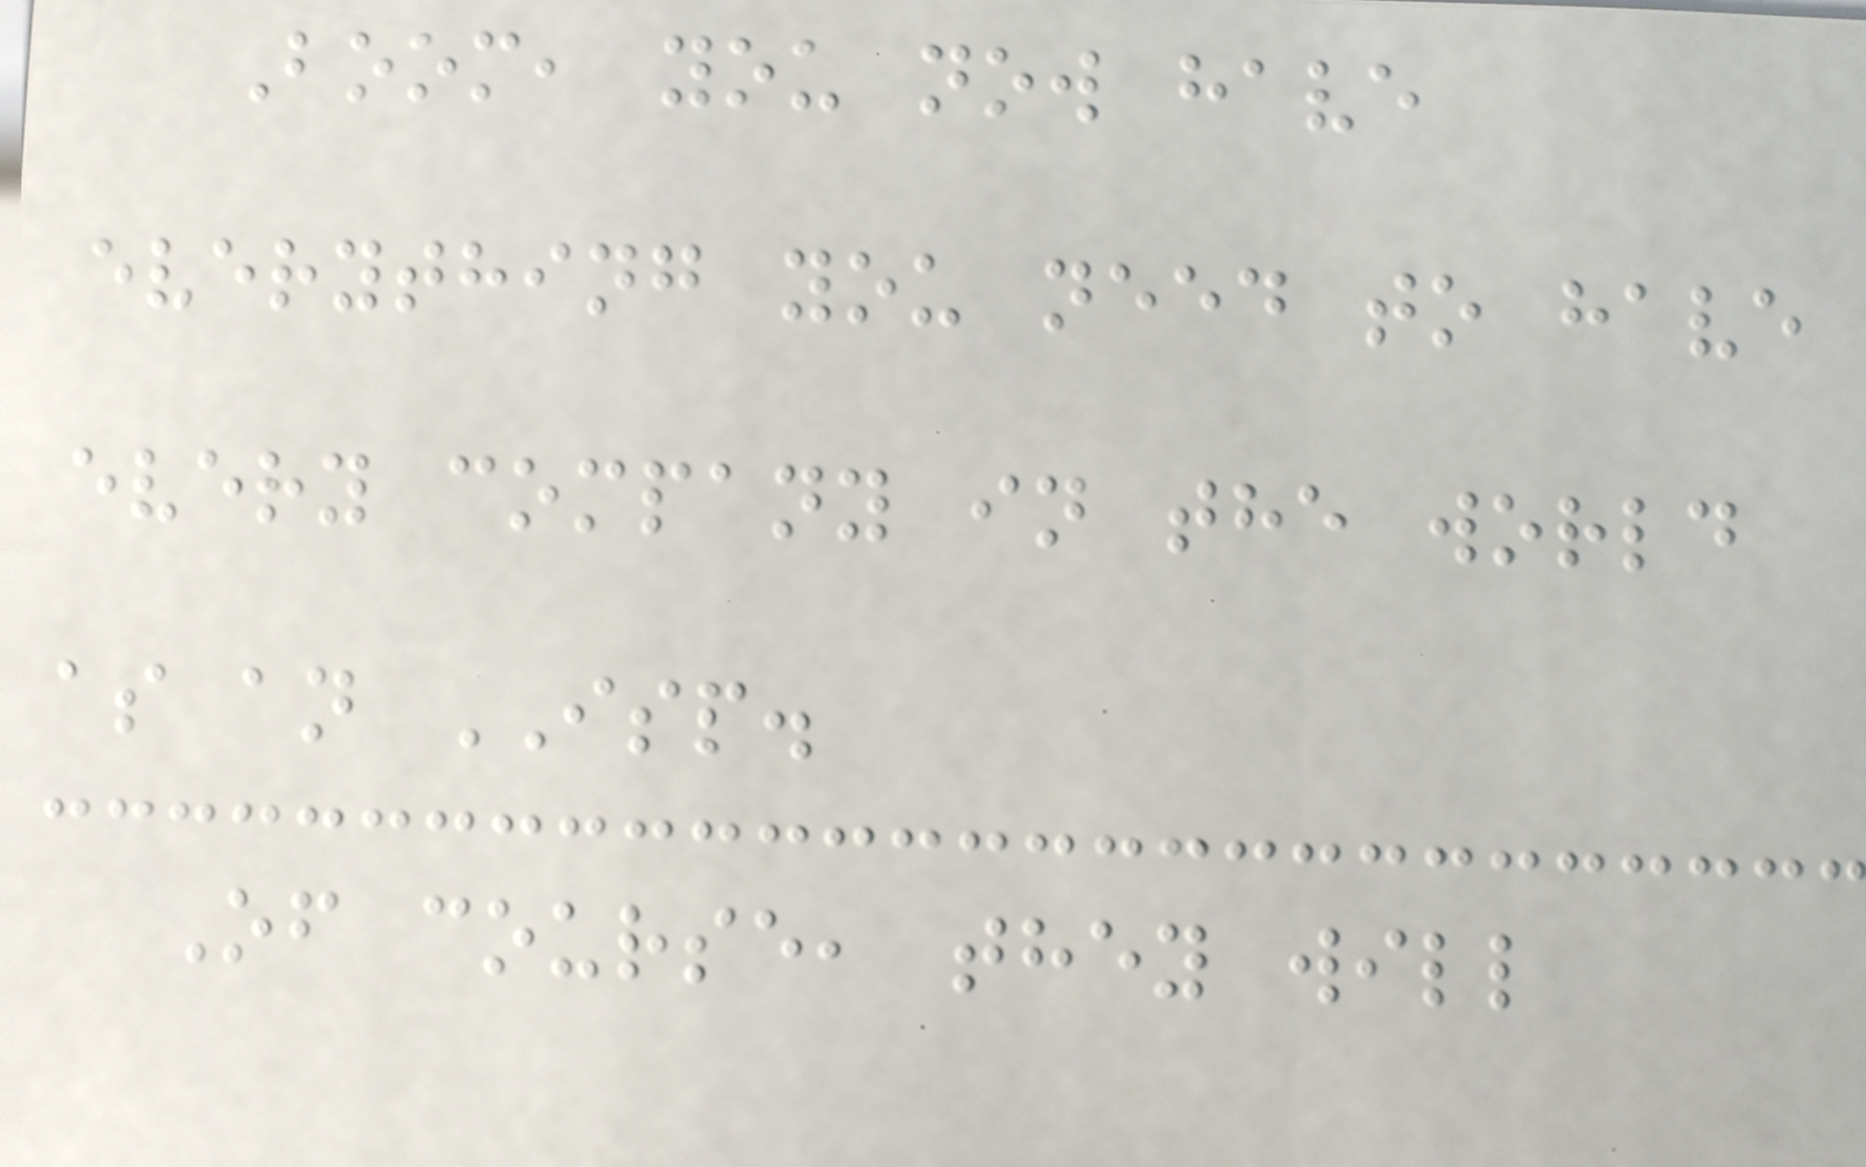Boom, you now have
everything you need to have
every company in the world
as an ISP.
Of course, they will
